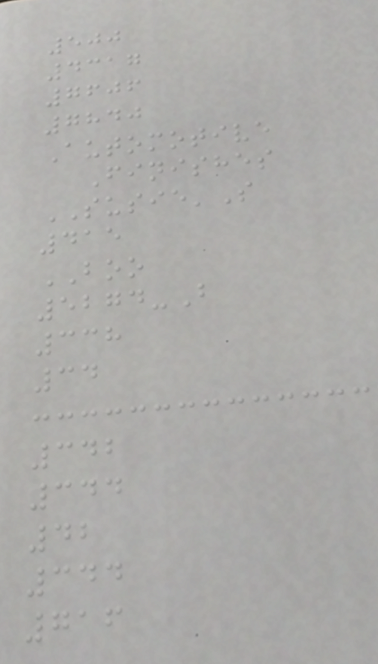500
4317
7606
7840
Automotive
Finishes
SUSIE'S
415
BOO
5274-B
338
34
342
344
42
344
716
